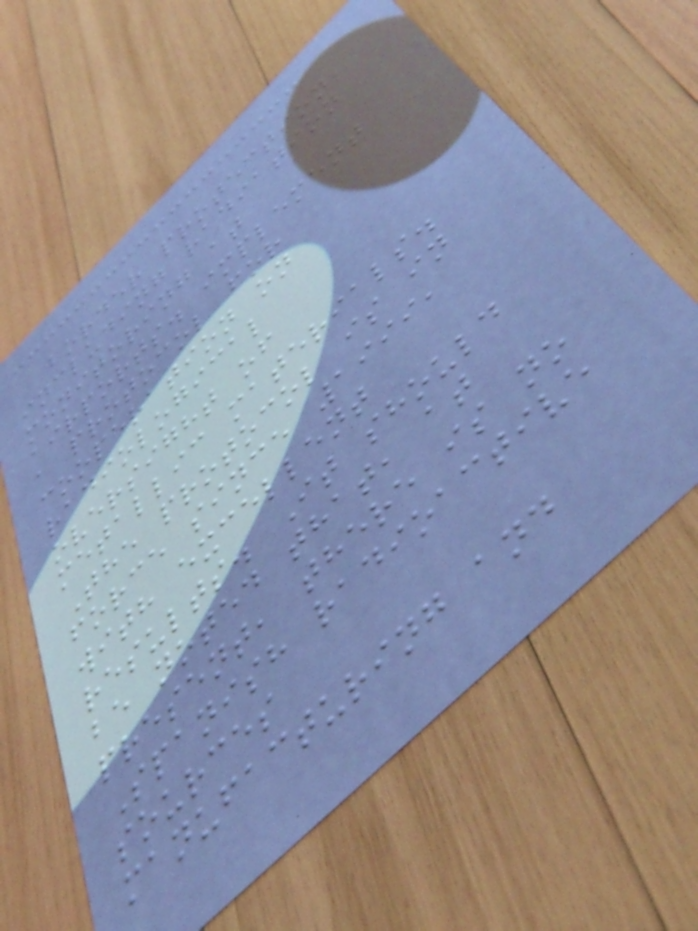border protection,
including radiation
monitoring at
airports. implement
a protocol for
cooperation on
radiological
oversight of
metallic materials.
The protocol is in
force since 1999,
with excellent
results. It should
be noted that, at
present, there is no
Spanish radioactive
sources
manufacturing and
